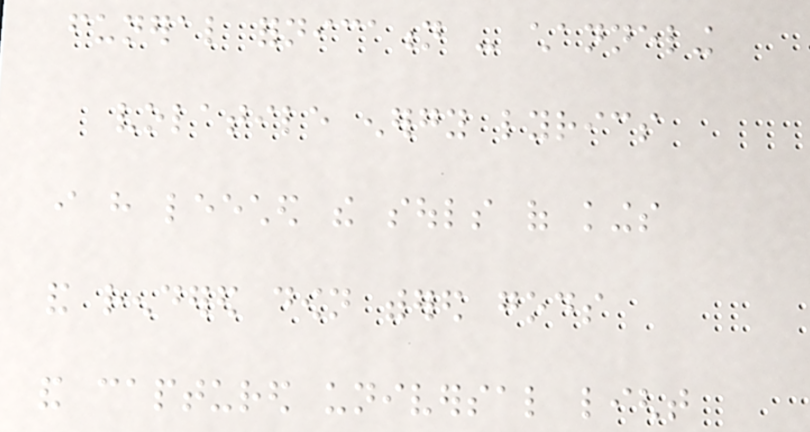funeral fornication - channeling
volatile energy lyrics
i have leeched the souls of kings
and rendered down withered gods
and captured universal light
